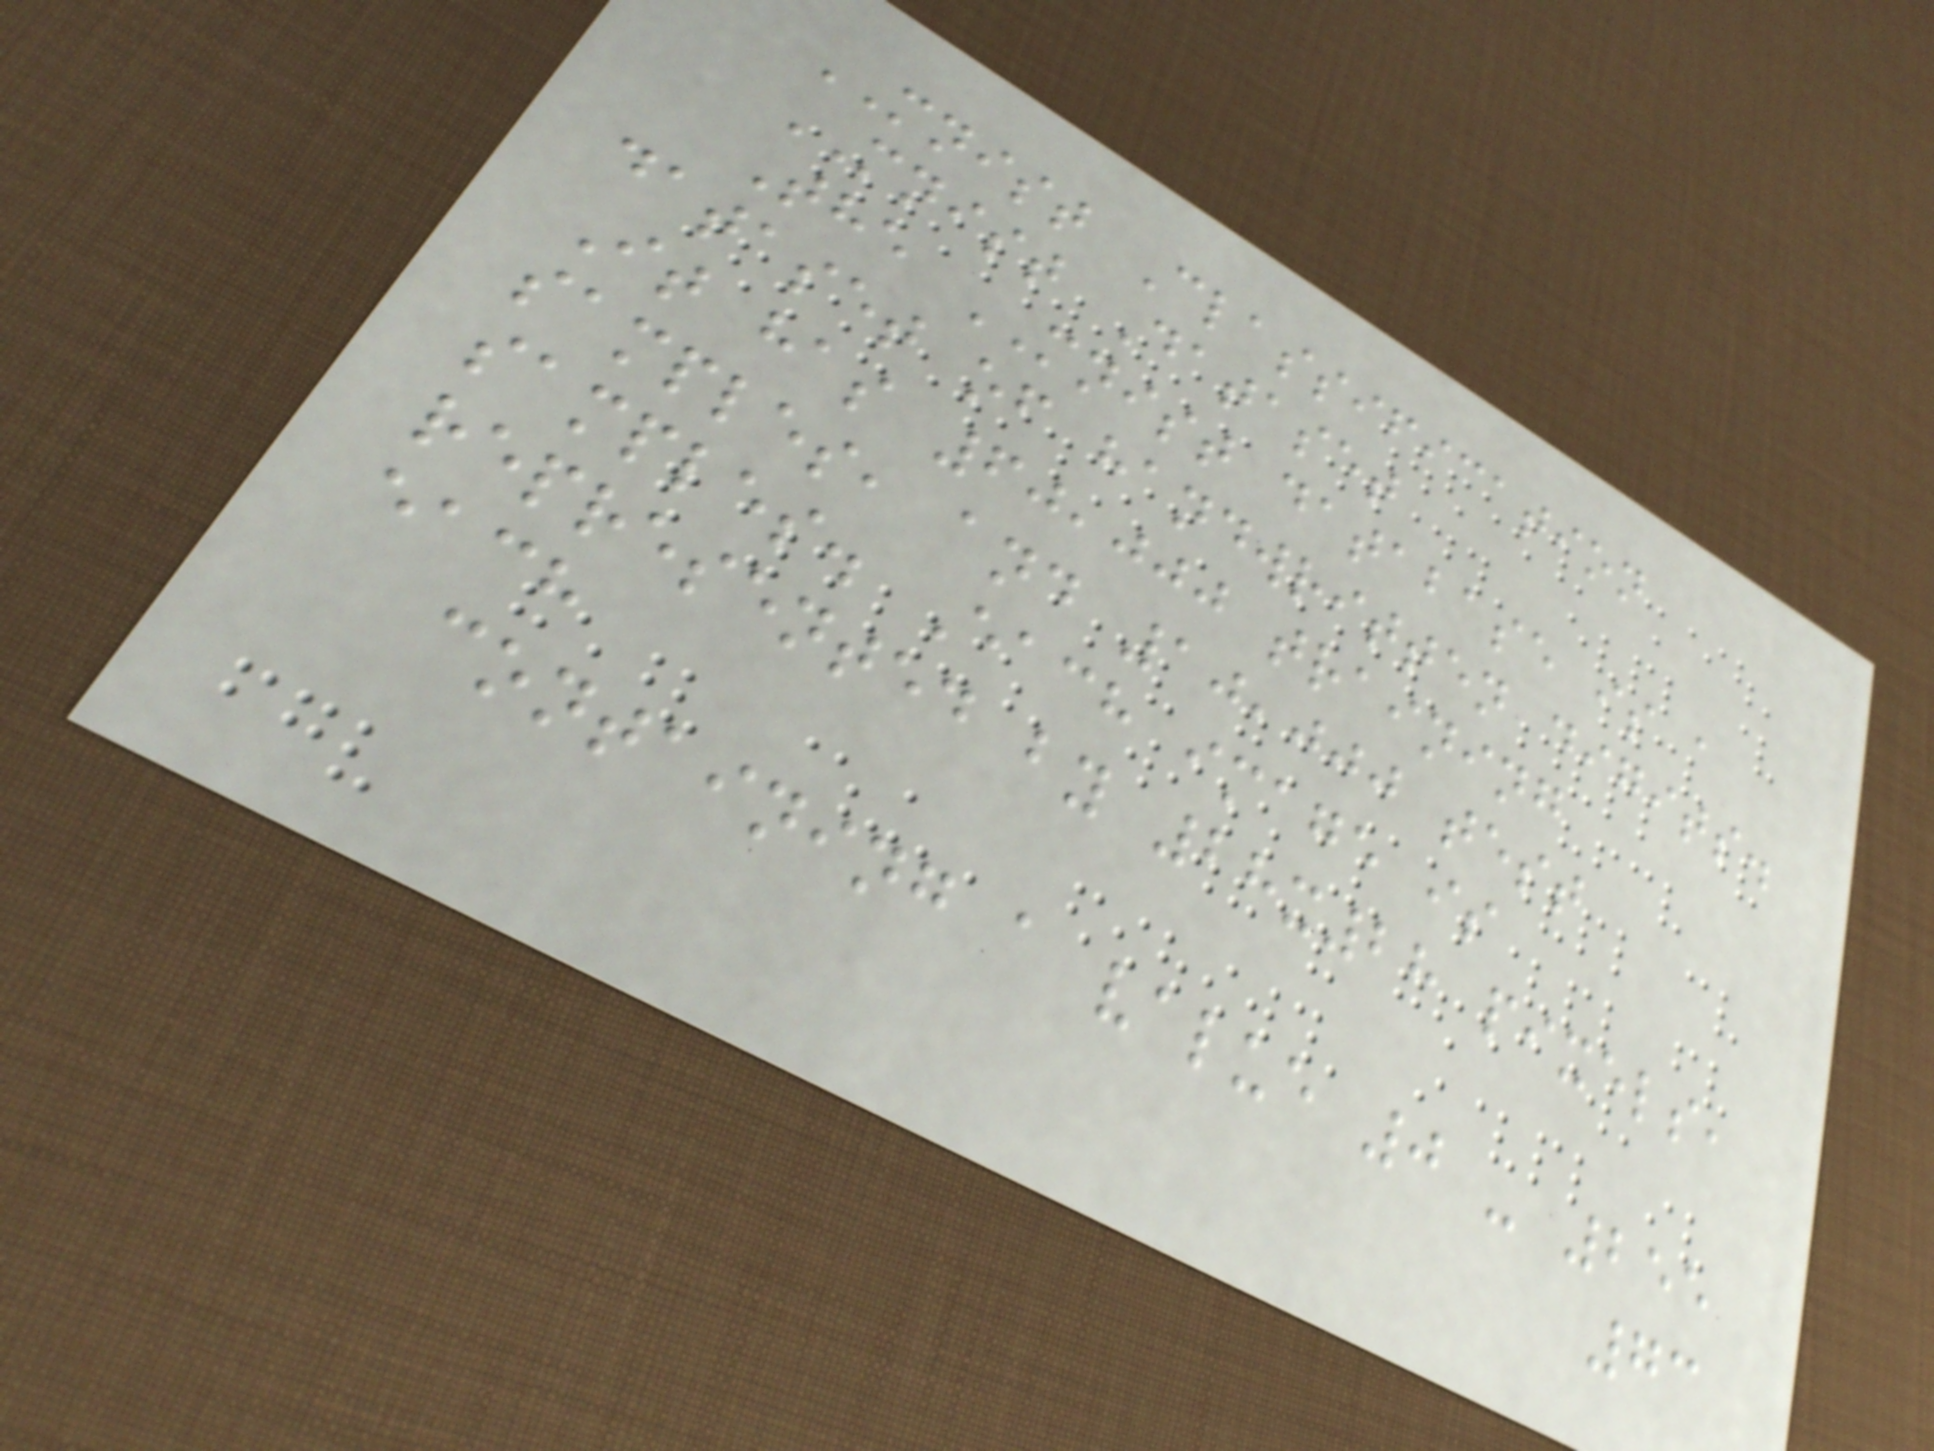MNIST Classification
MNIST Dataset
The MNIST database is a
dataset of handwritten digits.
It has 60,000 training
samples, and 10,000 test
samples. Each image is
represented by 28x28 pixels,
each
containing a value 0 - 255
73
